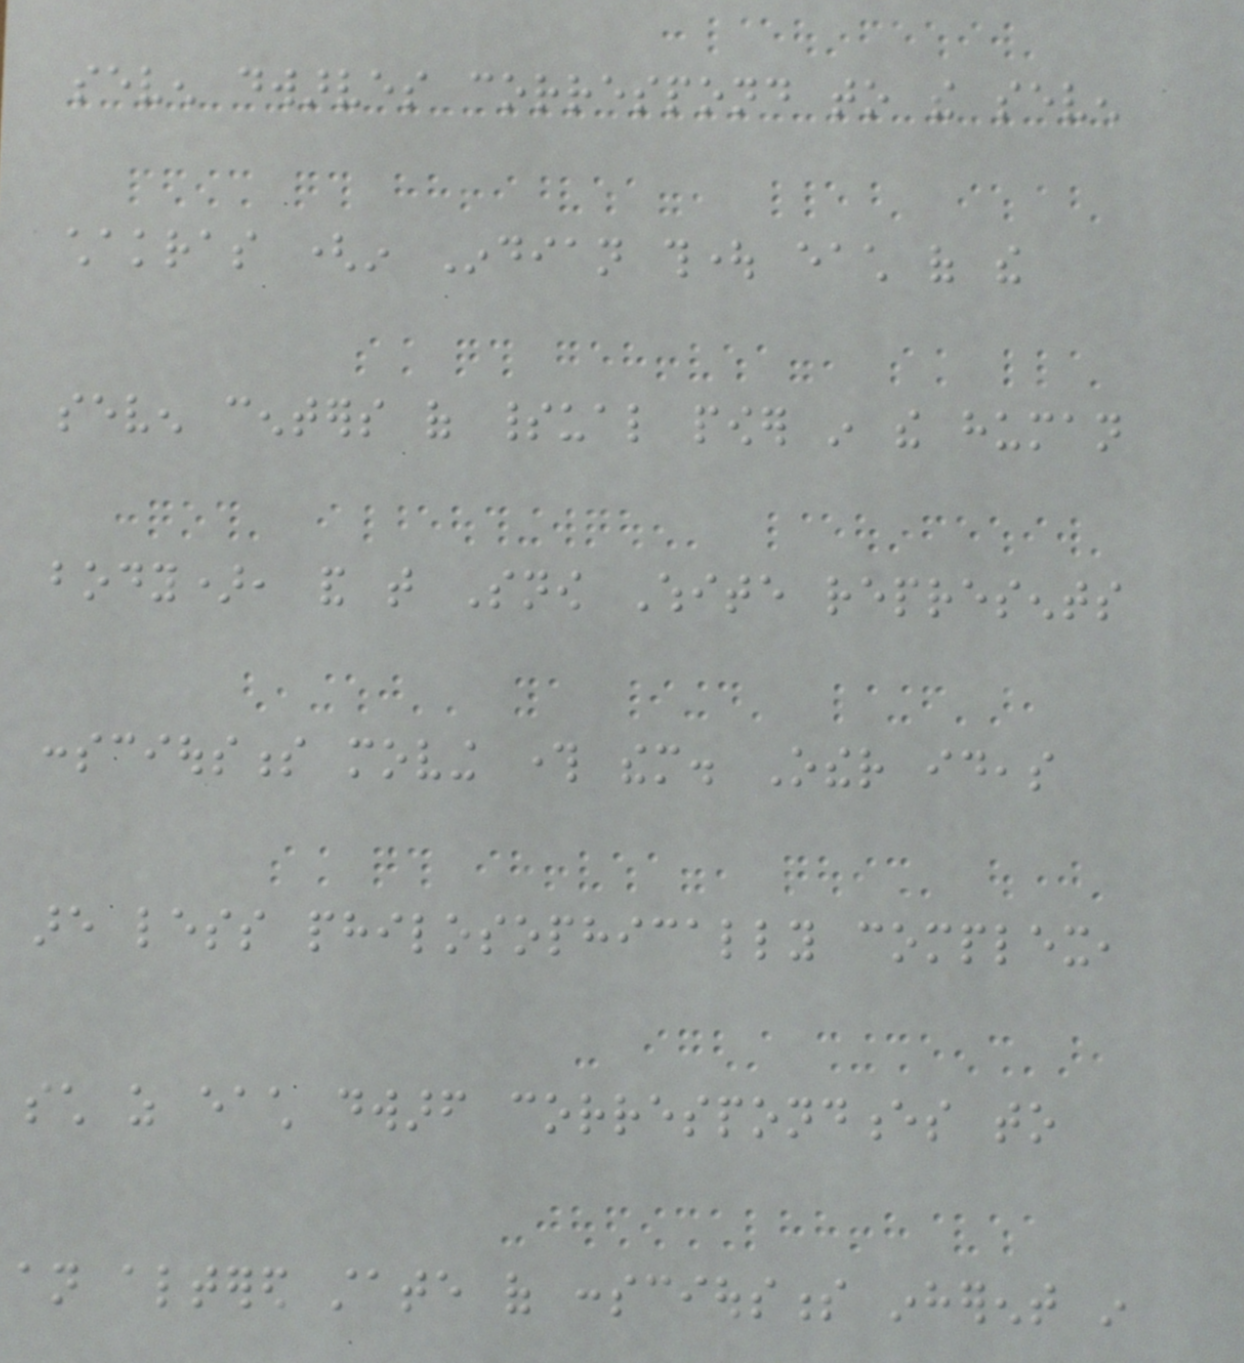seven dwarves correspond to the seven
chakras (in Indian thought each of the
seven centers of spiritual power in the human
body), and that Snow White represents
consciousness moving through them. Other ideas
are less philosophically complex,
such as each dwarf correspondences to
an altered state of consciousness inherent in
